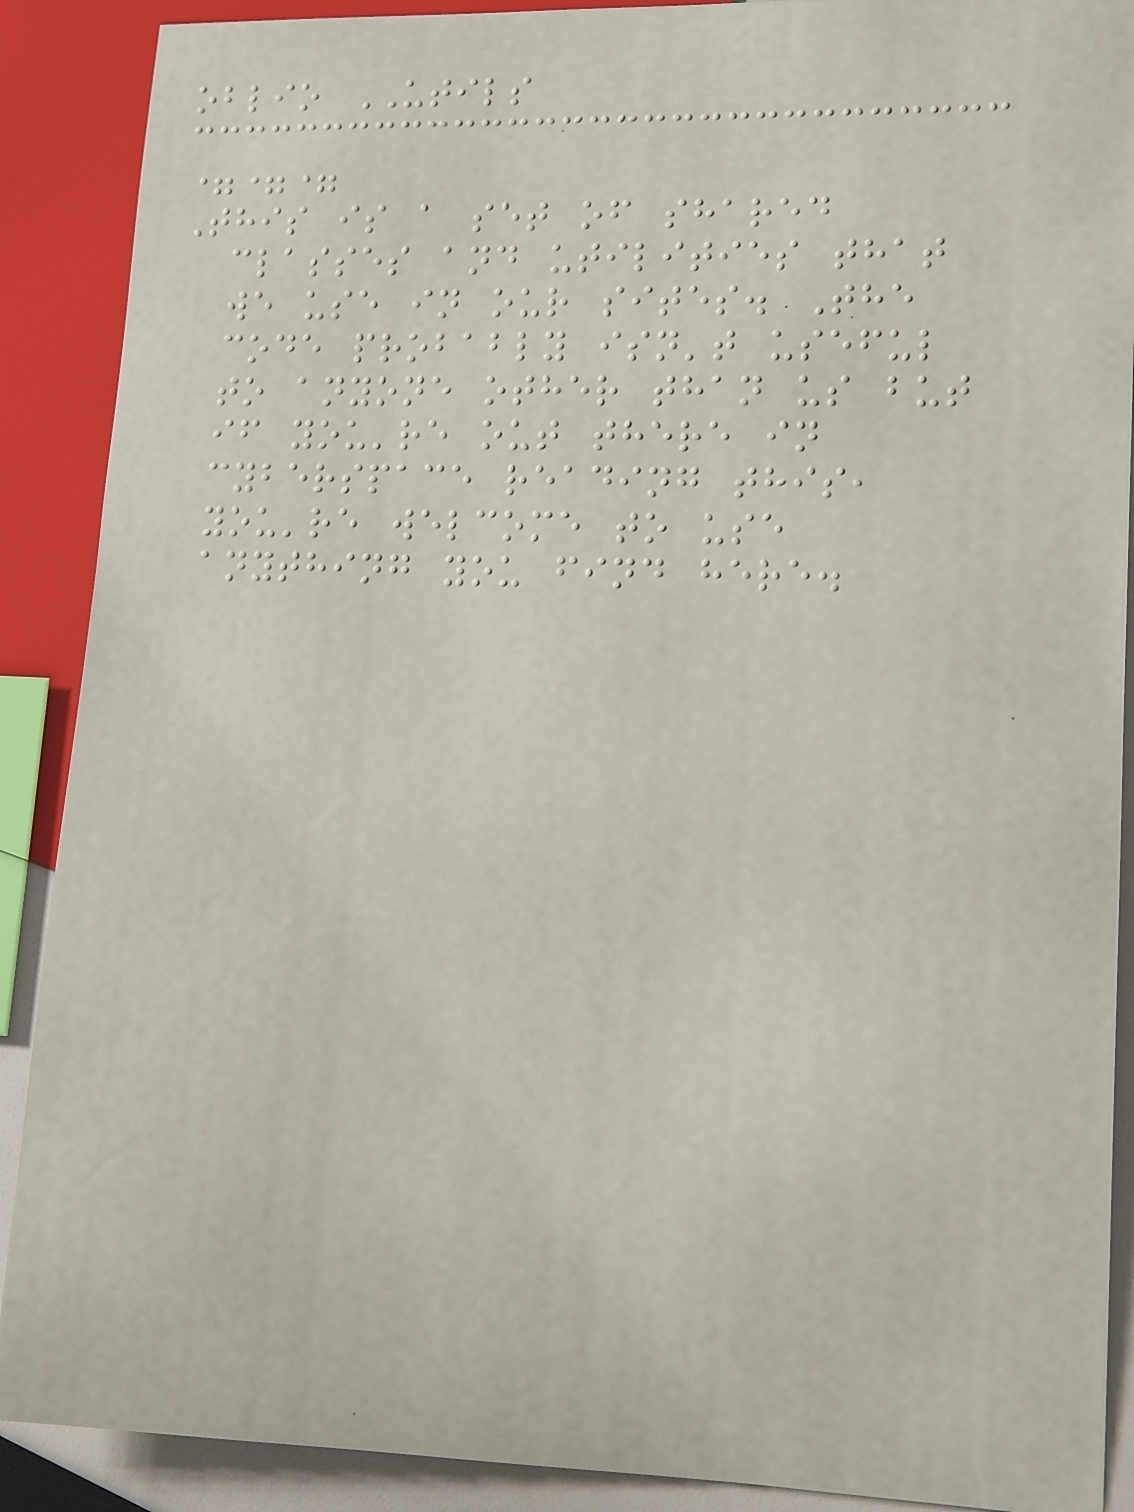oblio UTILS
===
This is a set of shared
classes and utilities that
we use in our sites. The
code probably isn't useful
to anyone other than us but
if you're out there in
cyberspace reading this,
you're welcome to use
anything you find here.
